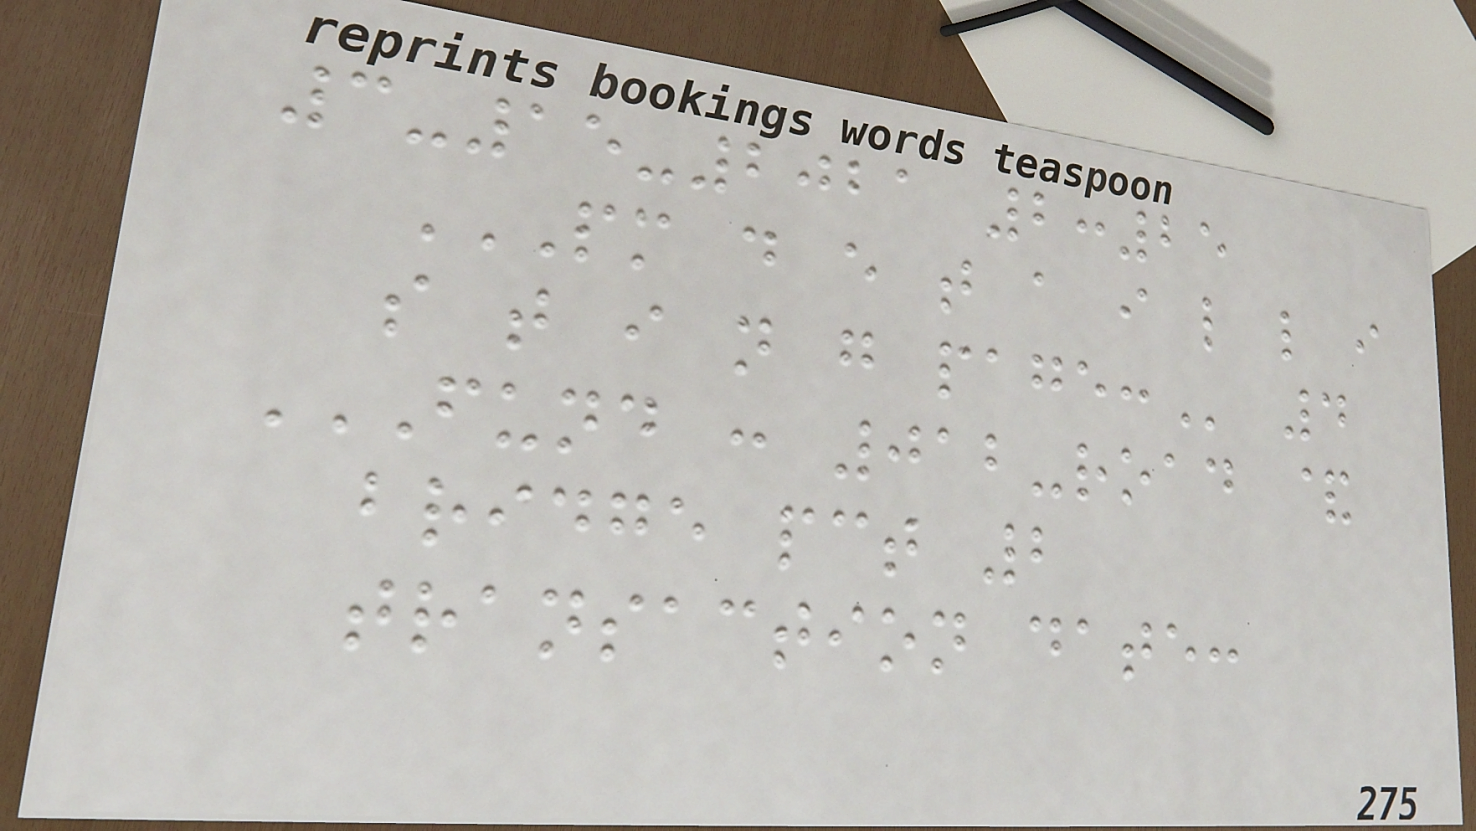3-15-2021 2:25
PM D E T A I L L I
S T I N G PAGE: 4
FUND : 012-ROAD &
BRIDGE PCT 2
TRANSACTION DATE:
